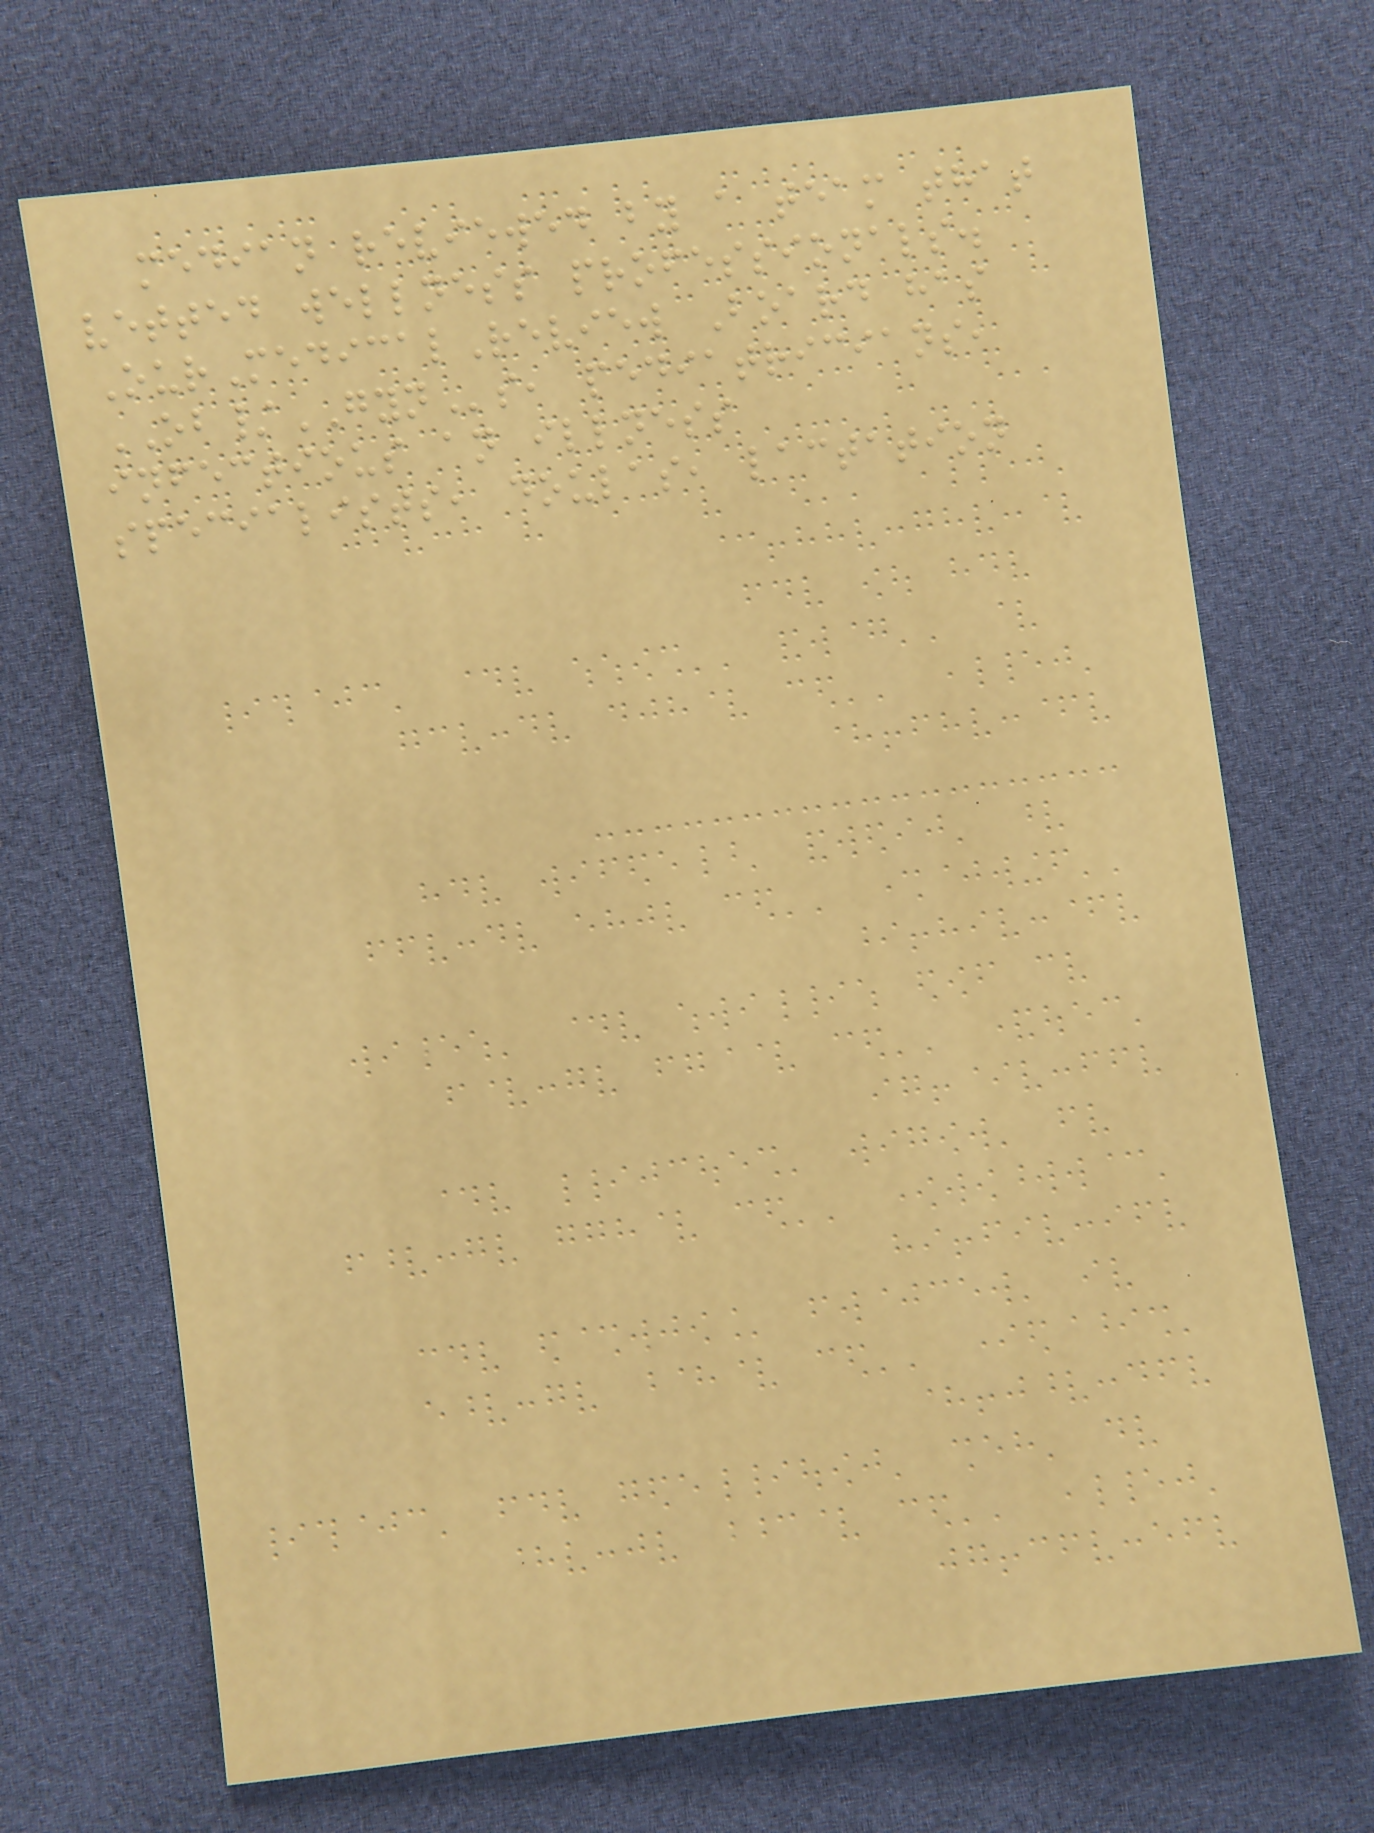median reviewed by a team that
vetted wellness professionals.
OurMedicalReview Board has
OB/GYNs, pediatricians,
infectious an illness
specialists, doulas, lactation
